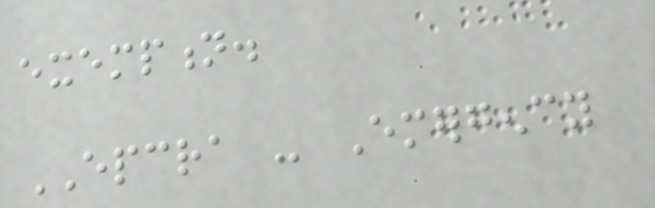exemption.
EPCRA - Emergency
